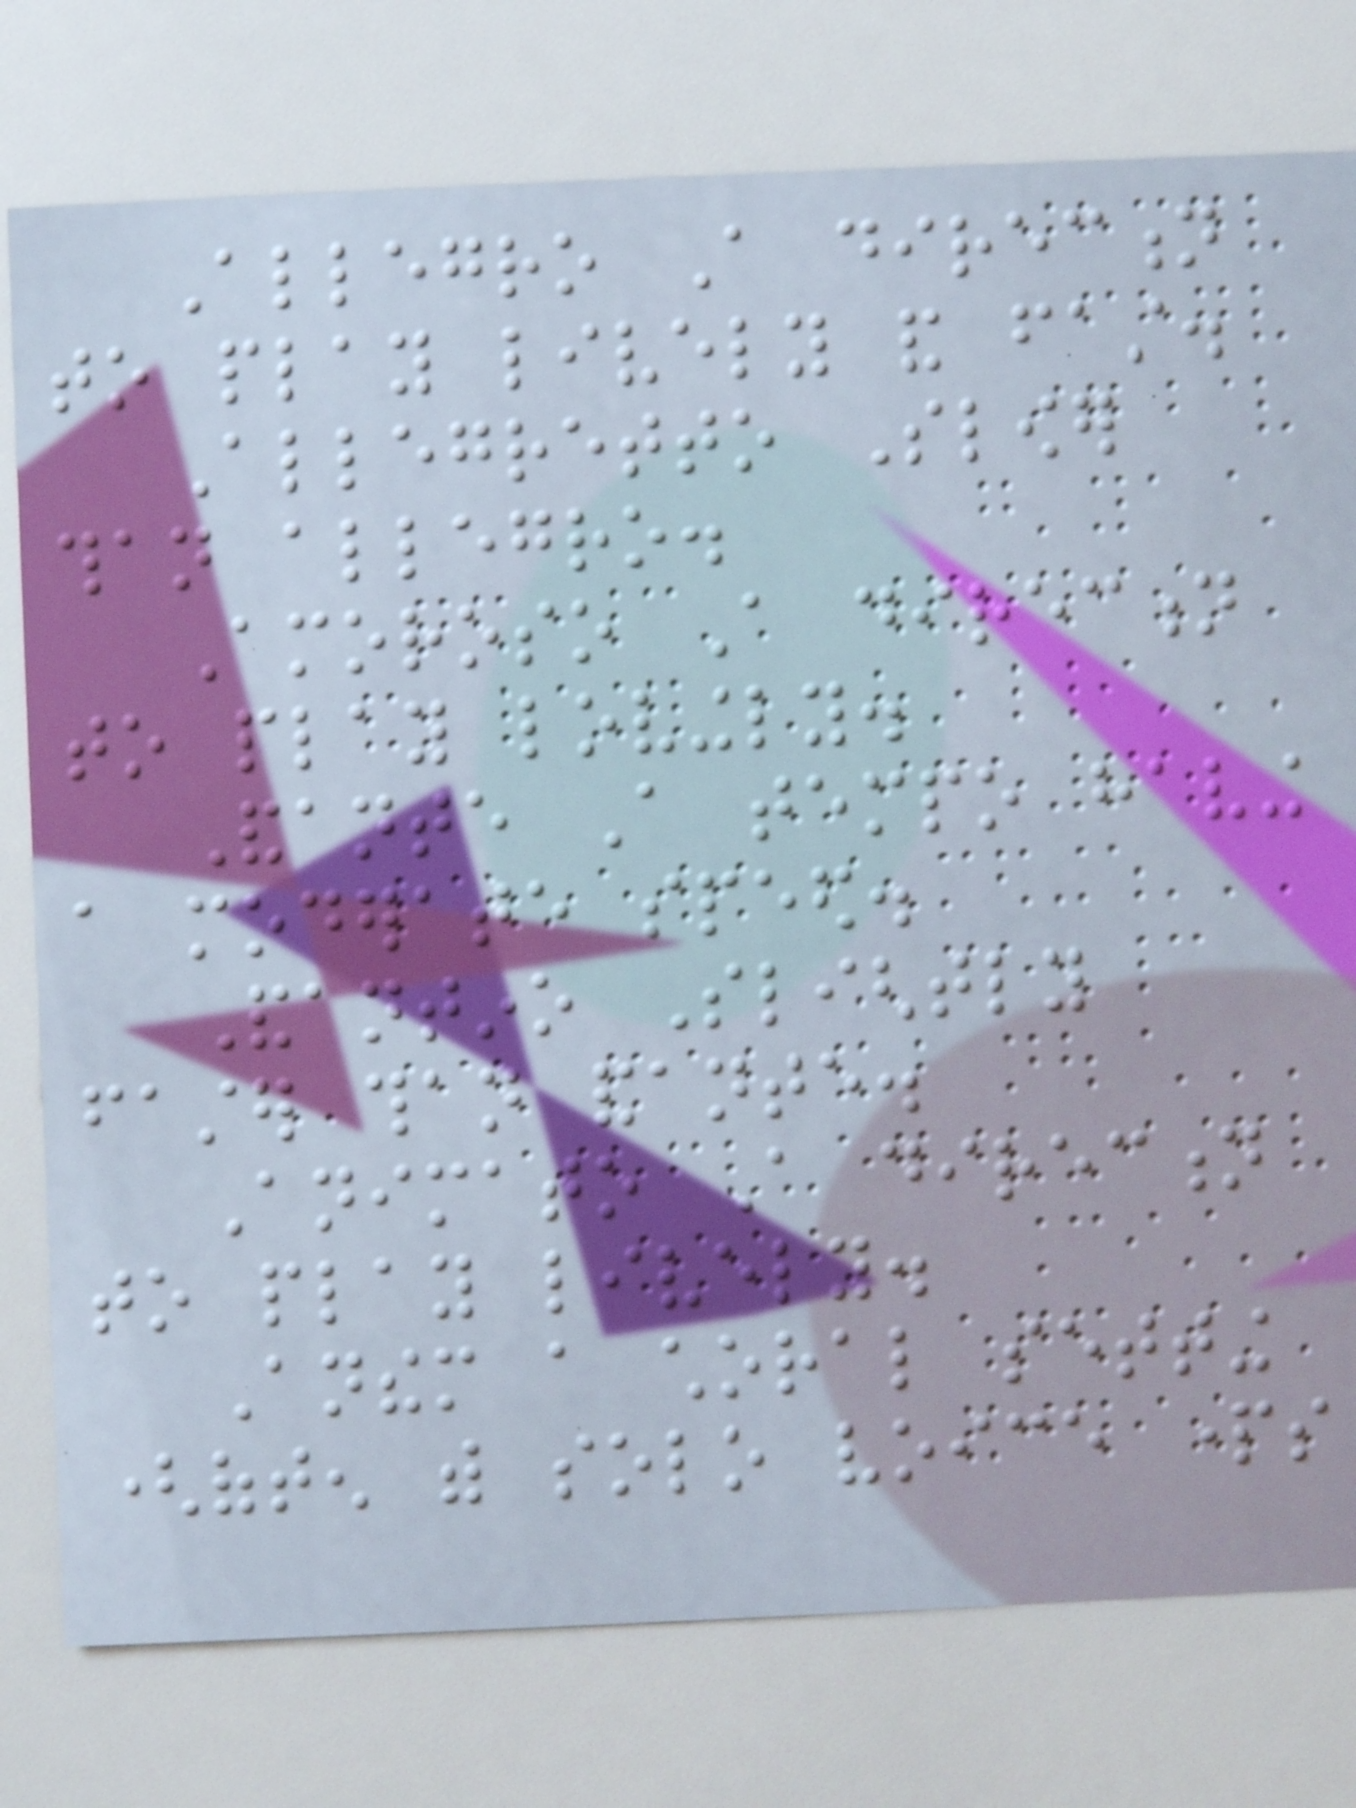Allegro A direction
to play lively and fast.
Allegretto Slower
than allegro.
Amoroso A direction
to play lovingly.
Andante A tempo having
a moderate speed.
Andantino Slightly
faster than andante.
Animato A direction
to play lively.
Anthem a choral setting
(often with solo voice parts
